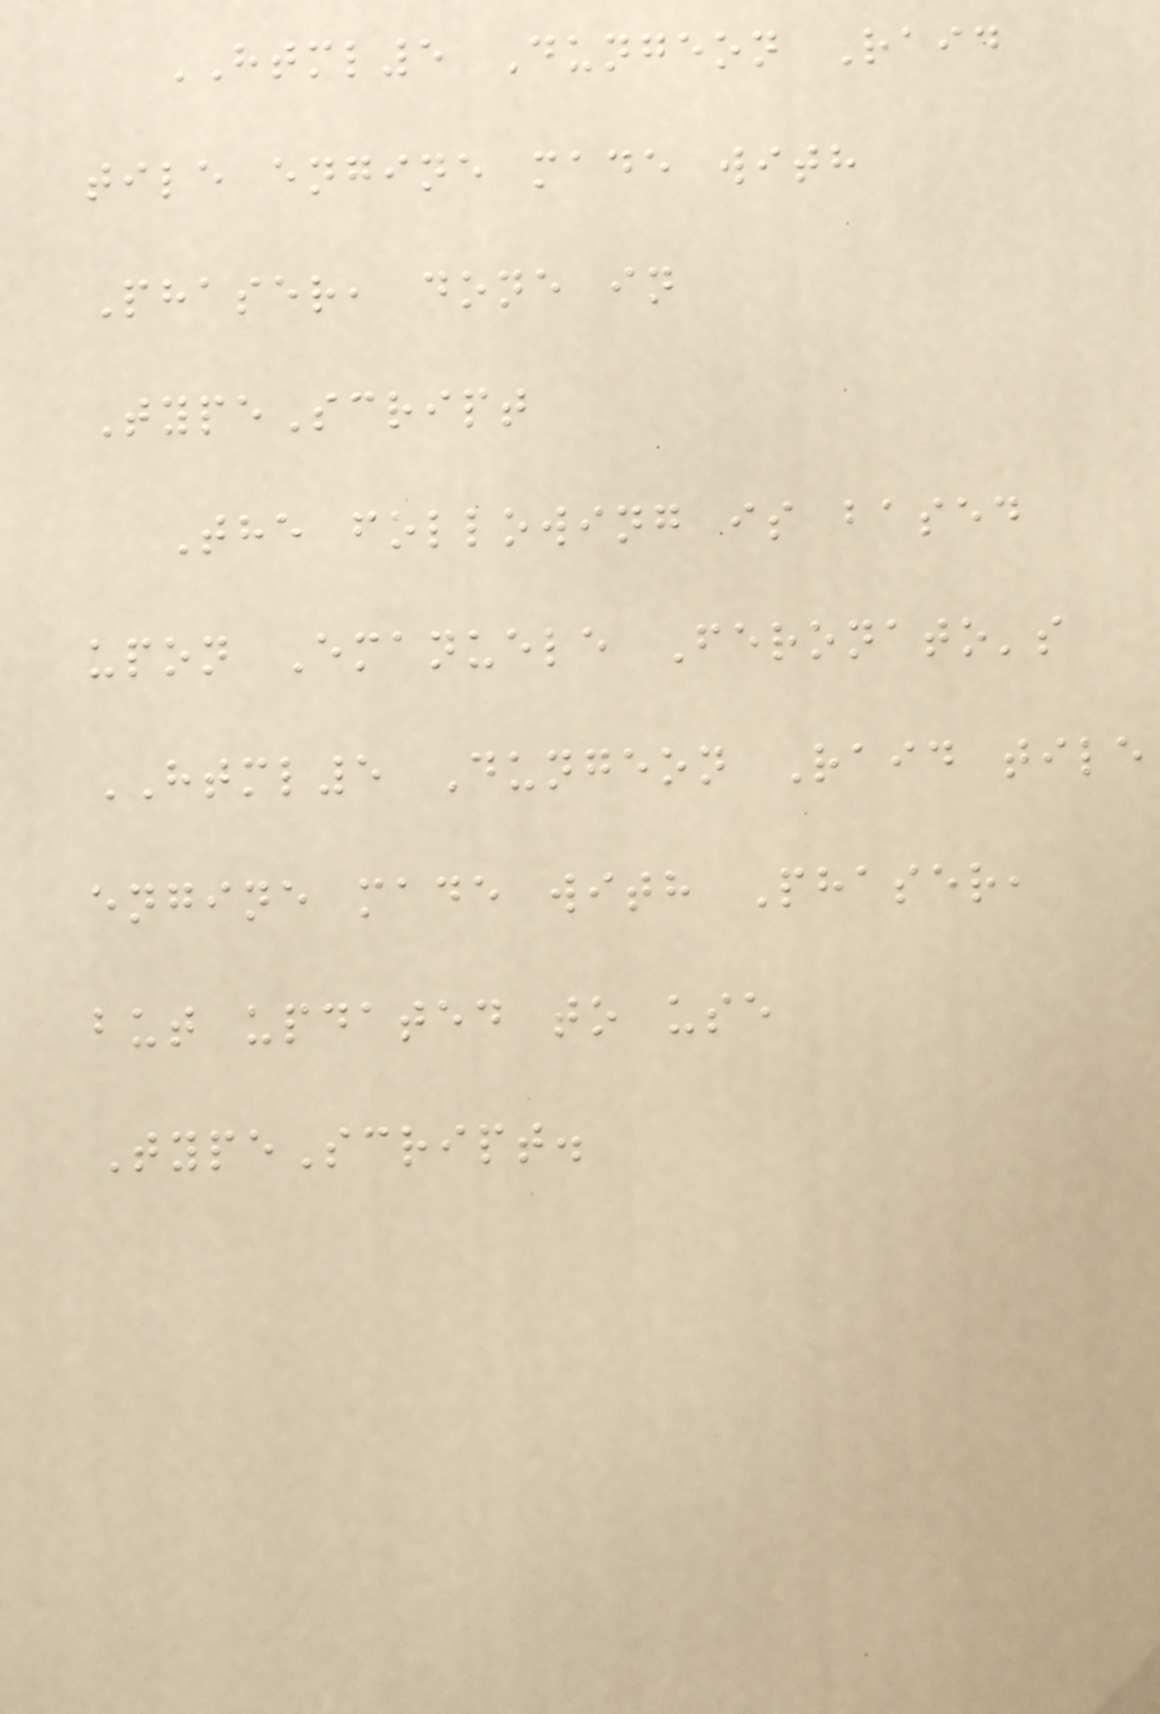HTML5 Dungeon Raid
tile engine made with
Phaser, done in
TypeScript
The following is based
upon Emanuele Feronato's
HTML5 Dungeon Raid tile
engine made with Phaser,
but updated to use
TypeScript.
